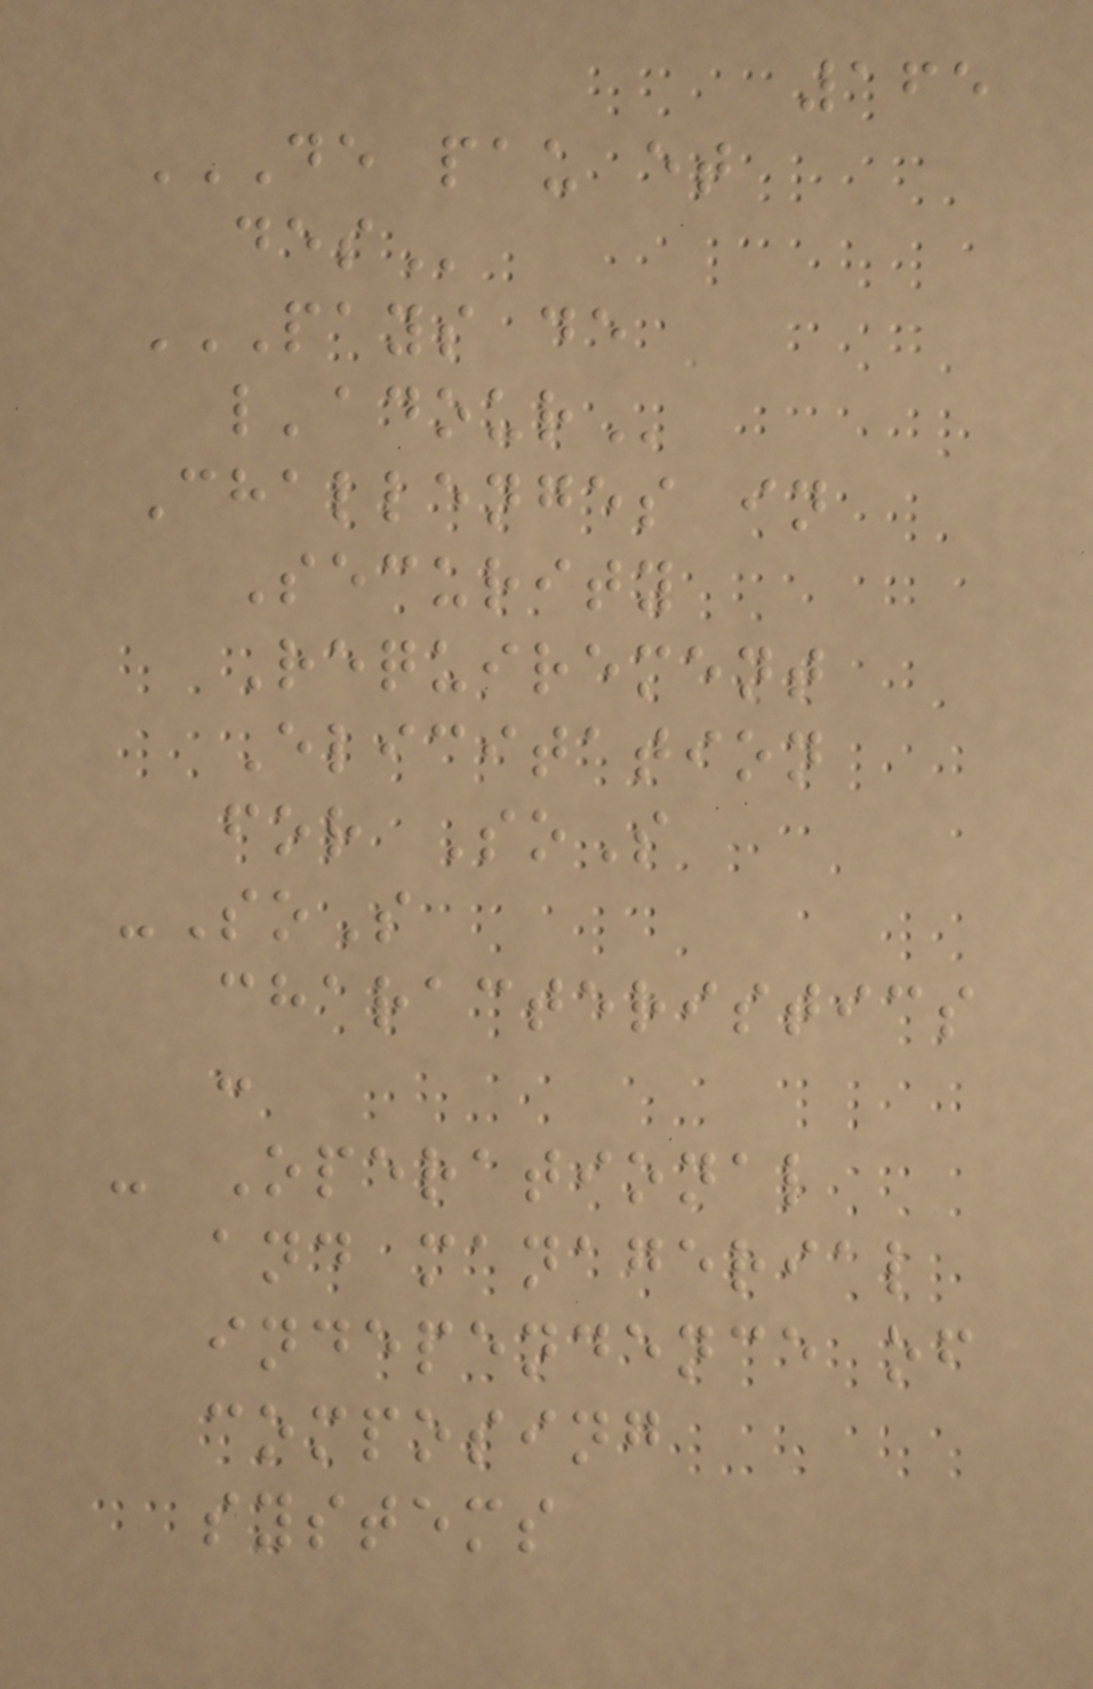165
DE PAU ET
DES
PAYS DE
L'ADOUR
Challenges in
Security
Requirement
Elicitation
for SoS
-SoS
characteristics
:
- Operational
and managerial
independence of
composing
systems
